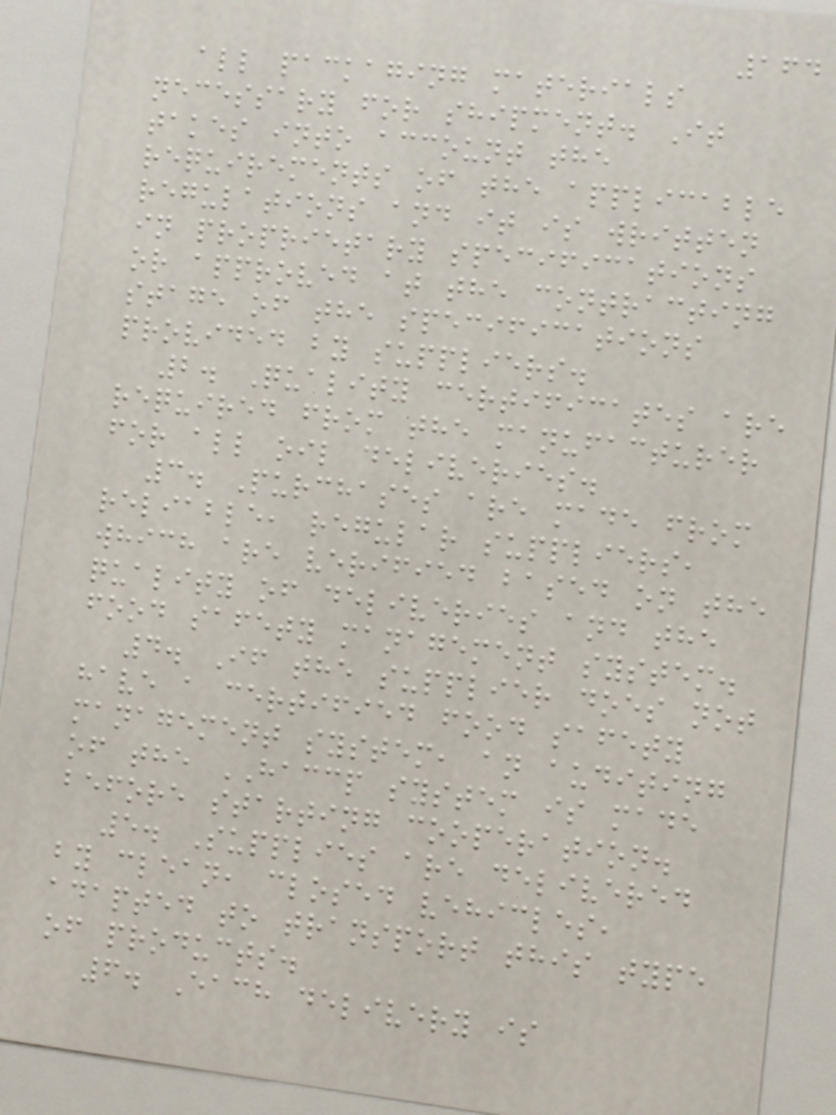164
all packaging materials
necessary for shipment. It
takes into account the
requirements of the applicable
regulations and it is written
in proprietary specifications
or approved at the contracting
stage of the specifications
provided by suppliers.
2. Quality certificates are
required from the manufacturer
for all oil deliveries.
3. Purchases are made from
reliable, regular suppliers,
which are verified based on the
quality of deliveries and the
food safety management system.
4. If the supplier does not
have a certified food safety
management system, an auditing
of the HACCP system is made
before starting cooperation.
5. Supplies are delivered
by clean, closed vehicles,
adapted to transport this type
of products.
6. Each delivery is
